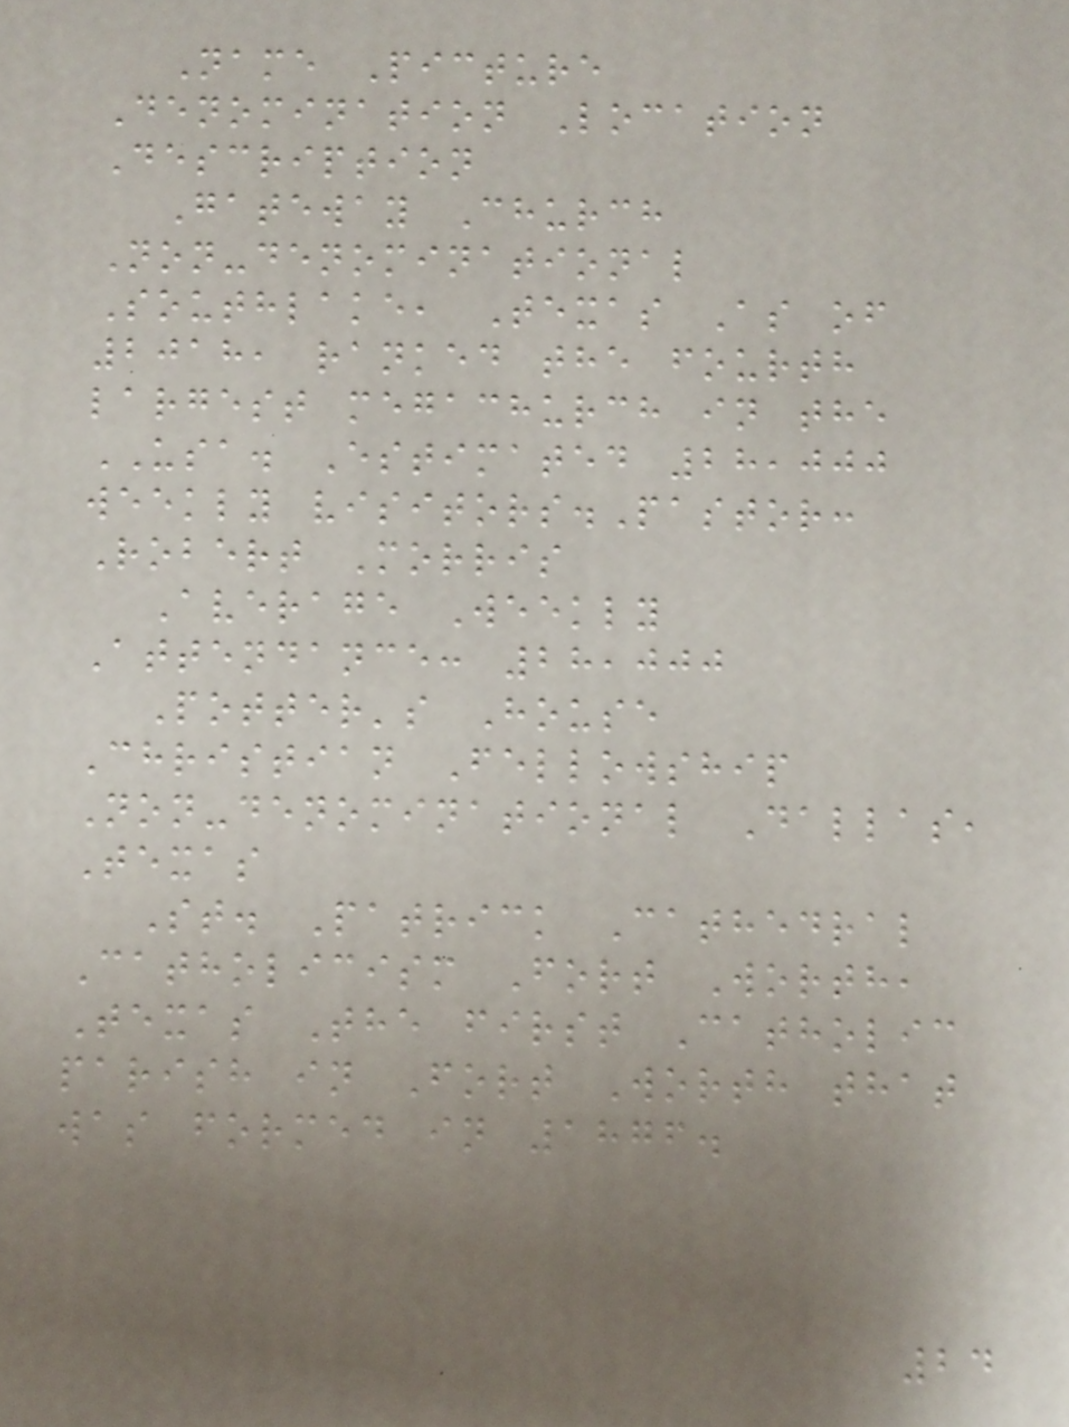Name Picture
Denomination Location
Description
Gateway Church
Non-denominational
Southlake, Texas As of
2018, ranked the fourth
largest megachurch in the
USA. Estimated 28,000
weekly visitors.Pastor:
Robert Morris
Average Weekly
Attendance: 28,000
Potter's House
Christian Fellowship
Non-denominational Dallas,
Texas
St. Patrick Cathedral
Catholicism Fort Worth,
Texas The first Catholic
parish in Fort Worth that
was formed in 1876.
24
